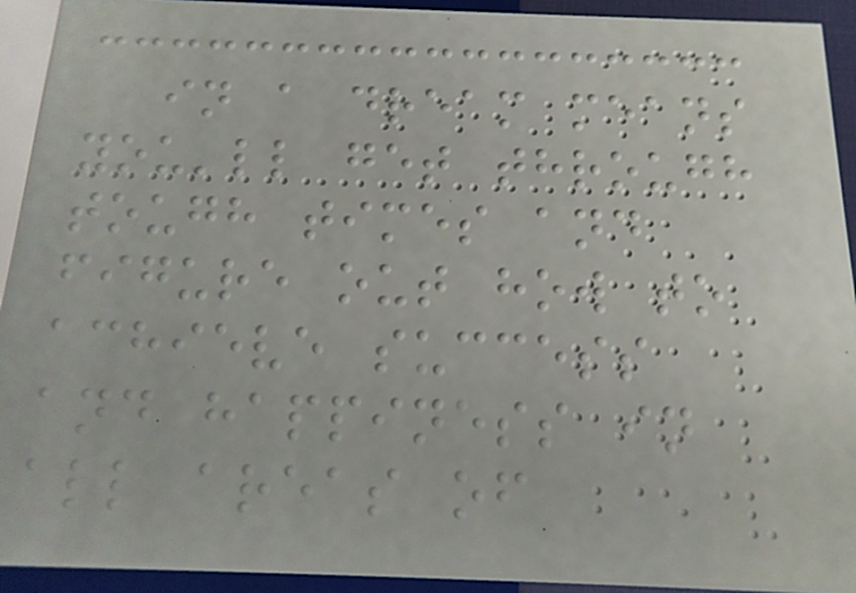in a dream means
you'll get through
tough times and
figure out how to
achieve success
and happiness in
all areas of
